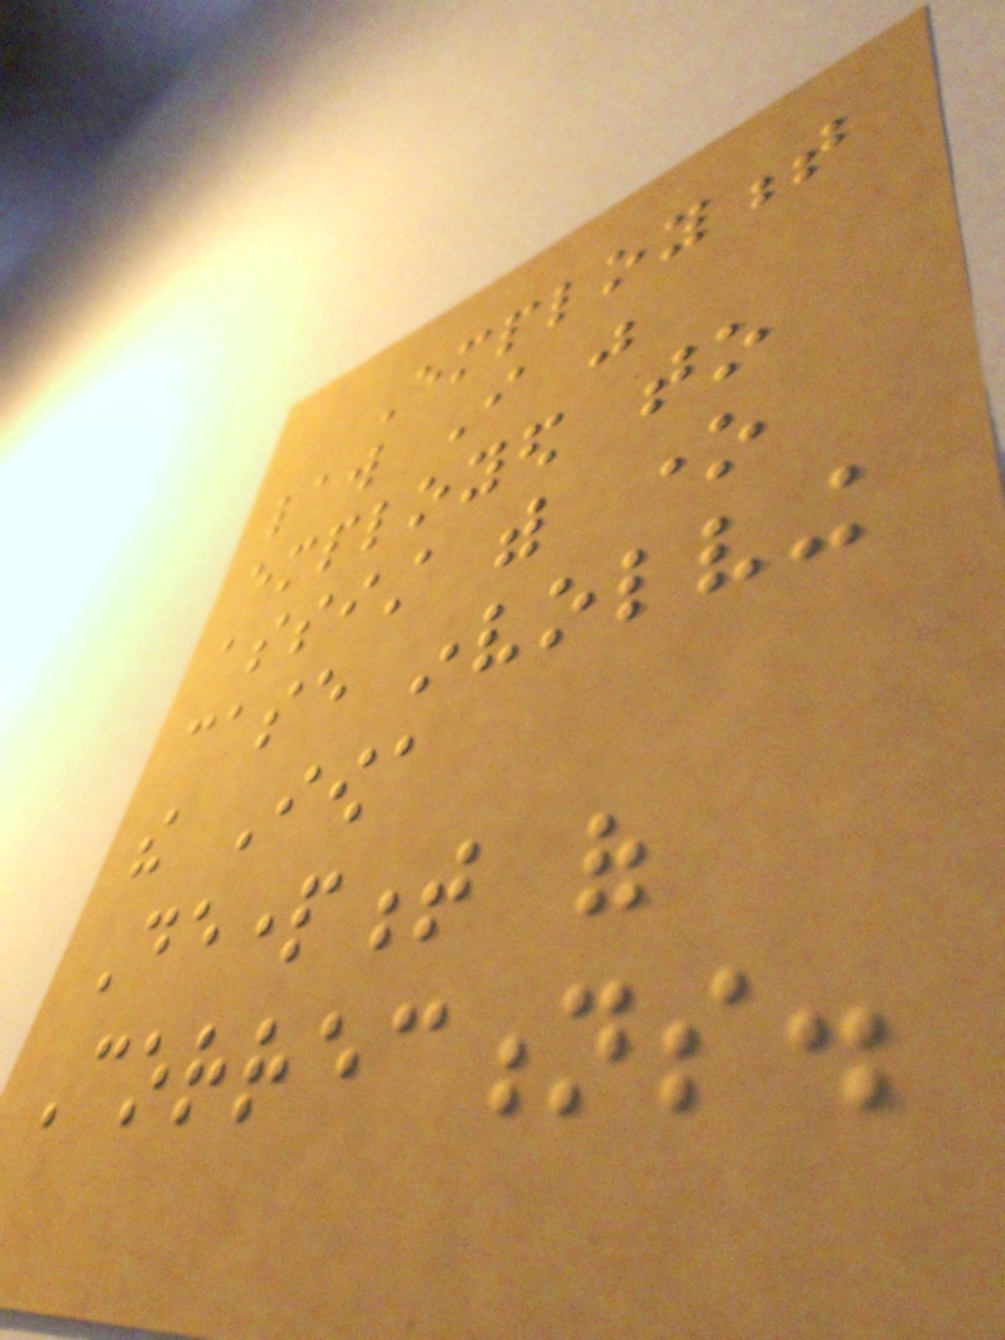Employment
law I was
employed to
assist with one
case involving
the Iowa
Department of
Corrections.
